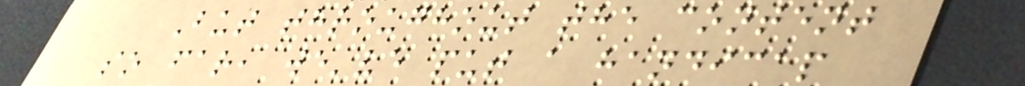But throughout the content
so far, we've put a handicap
